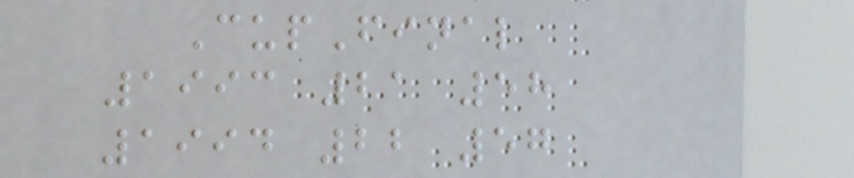CupFinal
1993 21 58
1994 22 57
